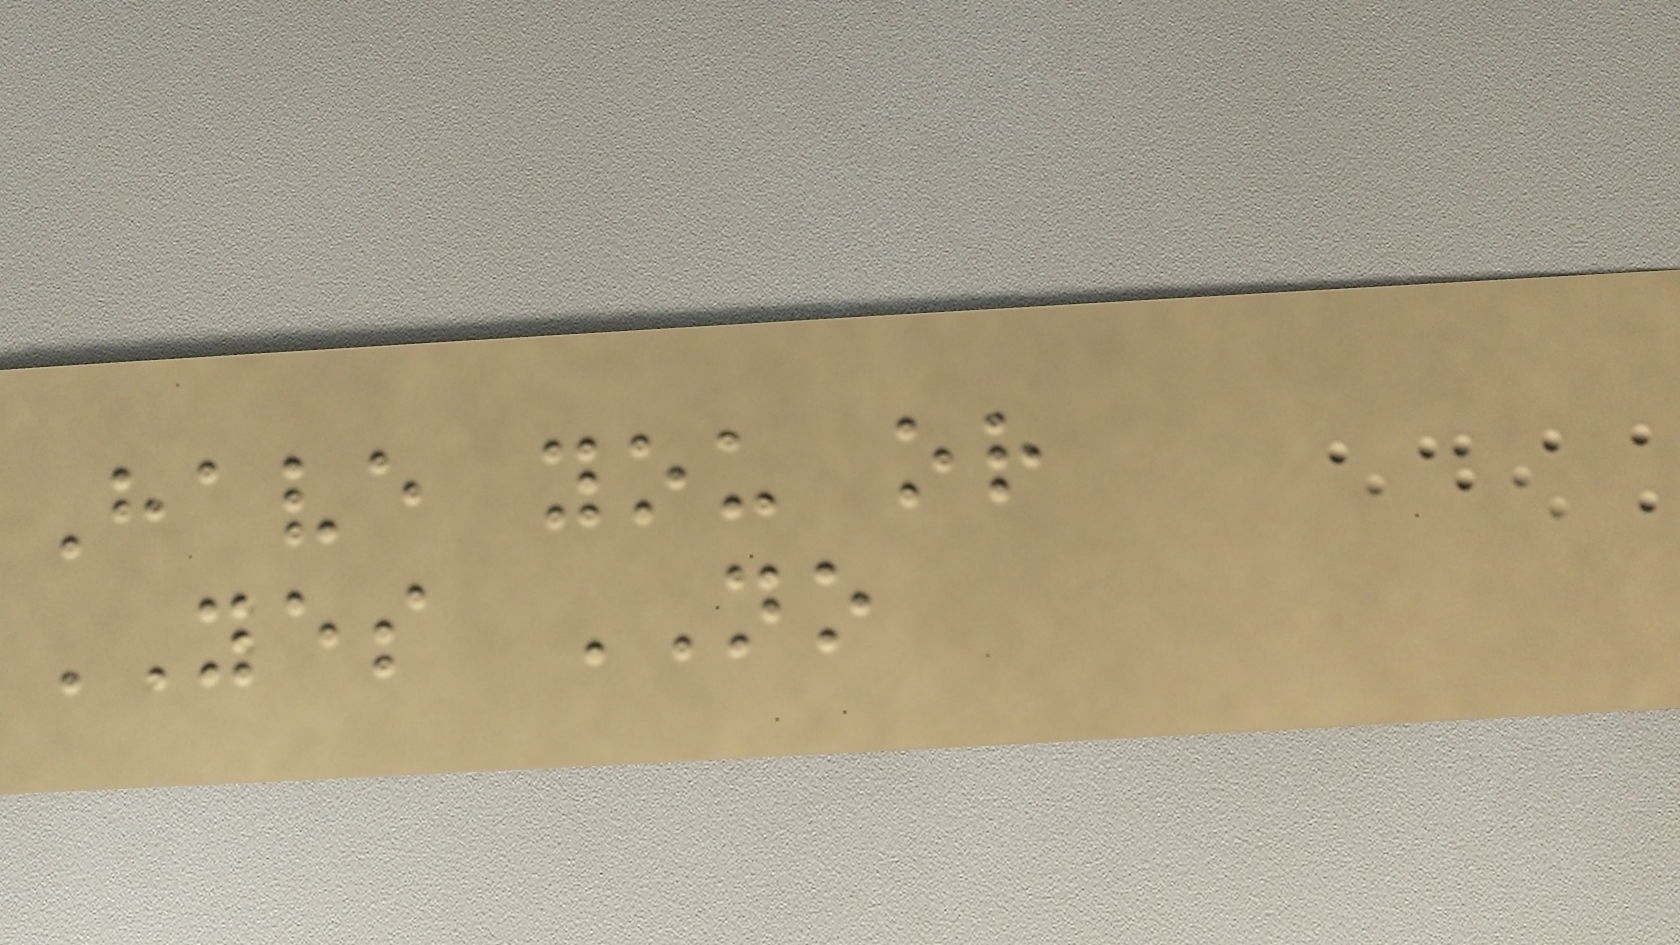Have you or
YES NO
